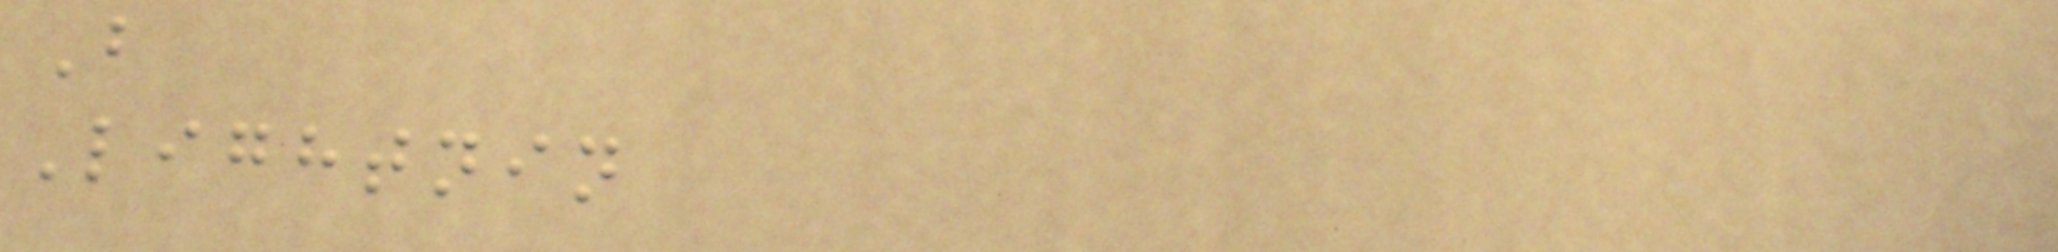B
Lightnin
